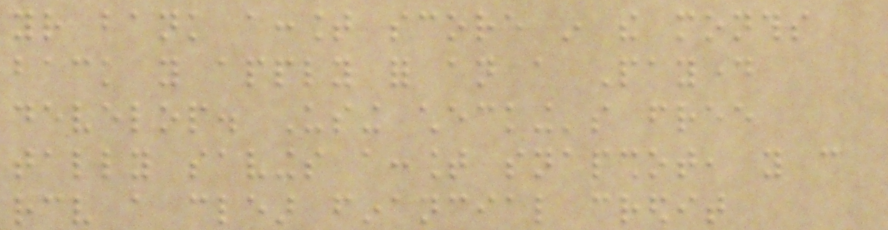your bank account score in the months
back you apply for an a Payday
develop. Using checking's free
tally savings account snapshot, you can
receive a clear financial credit
